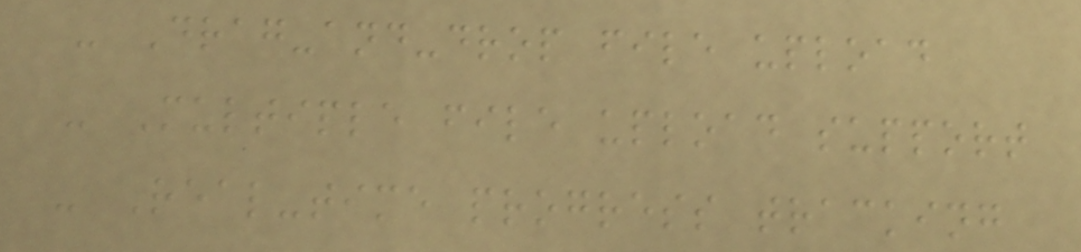- Drag-and-drop file upload
- Multiple file upload support
- Real-time progress tracking
